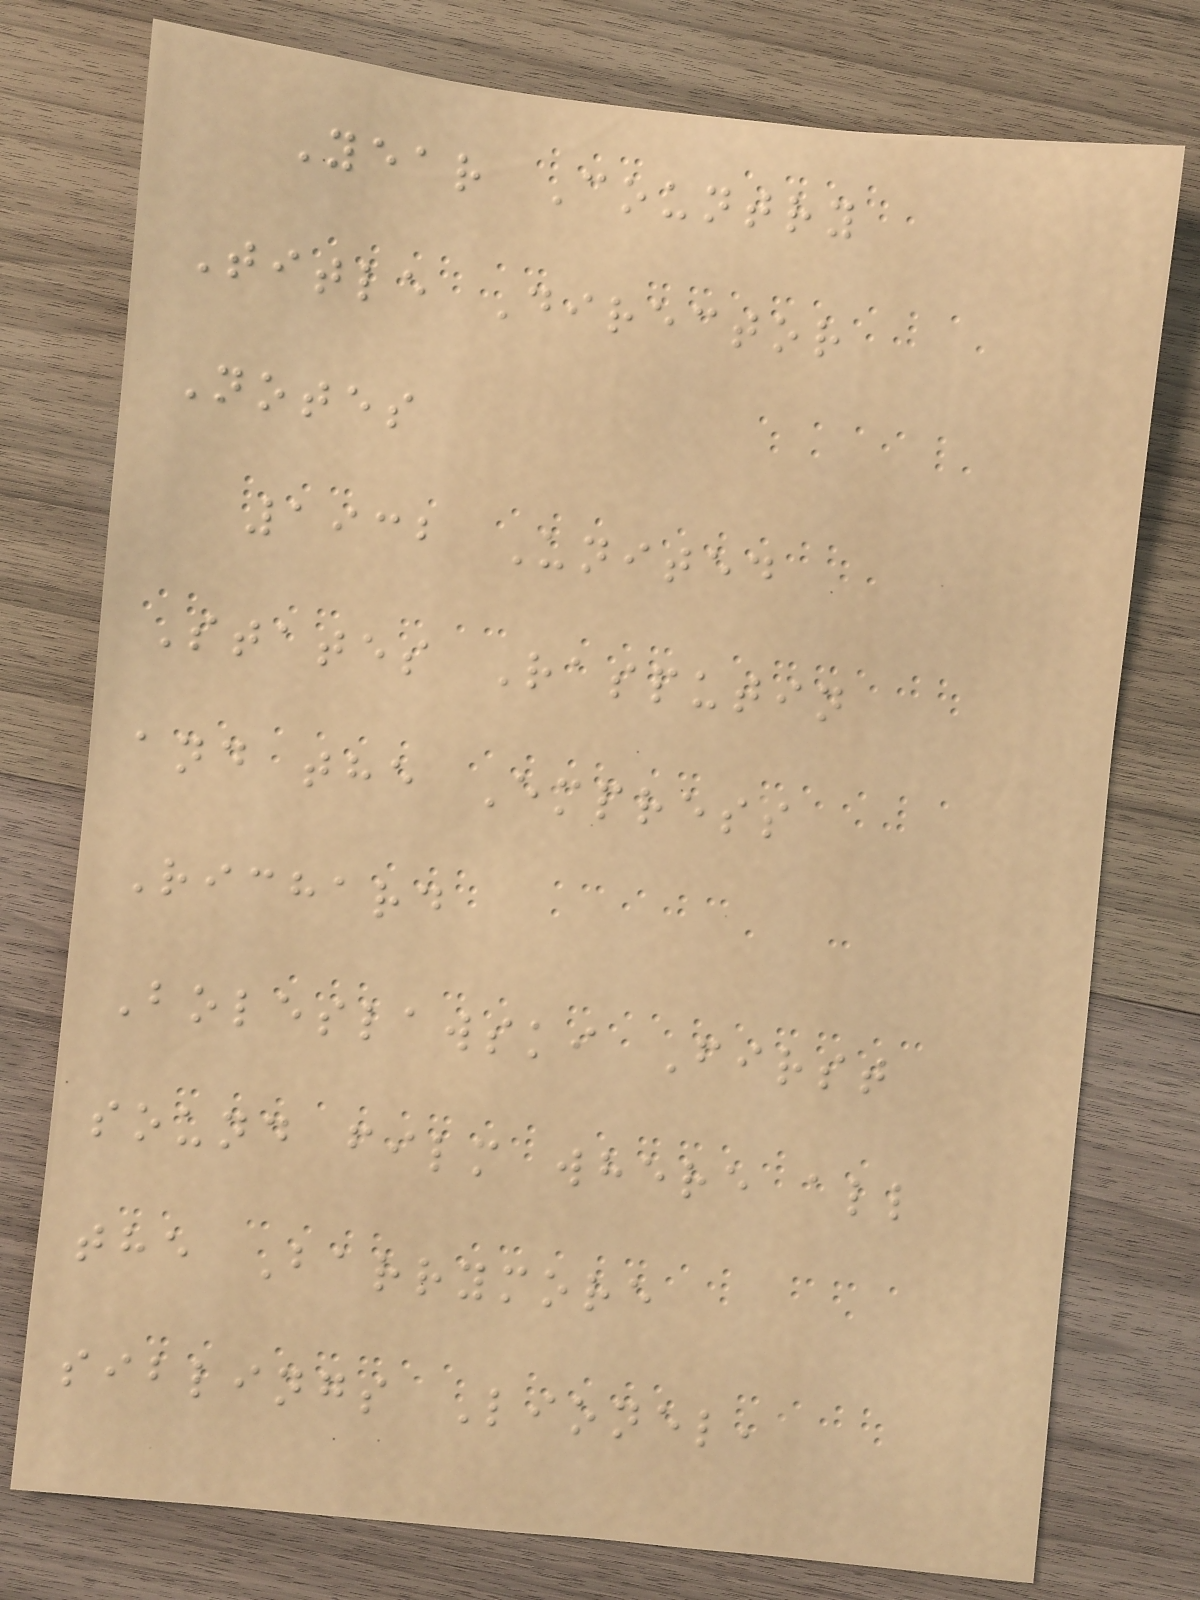Year Country
Title Director
Notes
1932 United
States Rasputin
and the Empress
Richard
Boleslawski First
sound film where all
the Barrymore
siblings Lionel,
